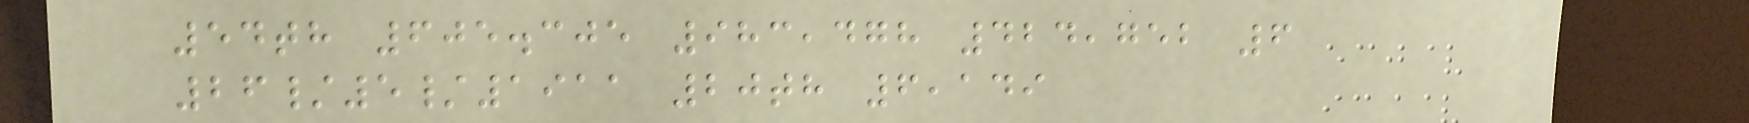54th 605.305 983,478 424,752 6
26/5/1911 20th 6,149
